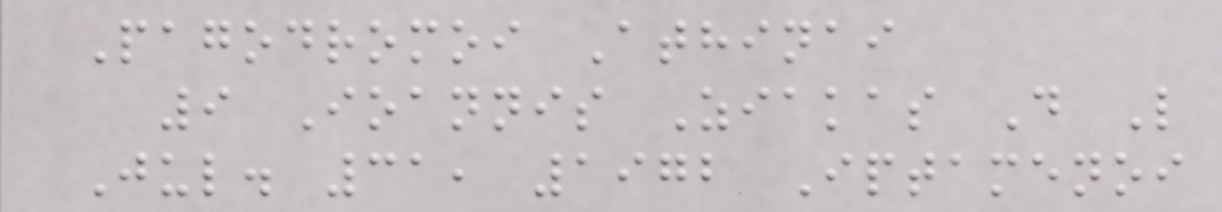Pagodromoi Athinai
9 Ioannis Ziakas D L
Jul. 31, 1972 Iptamenoi
